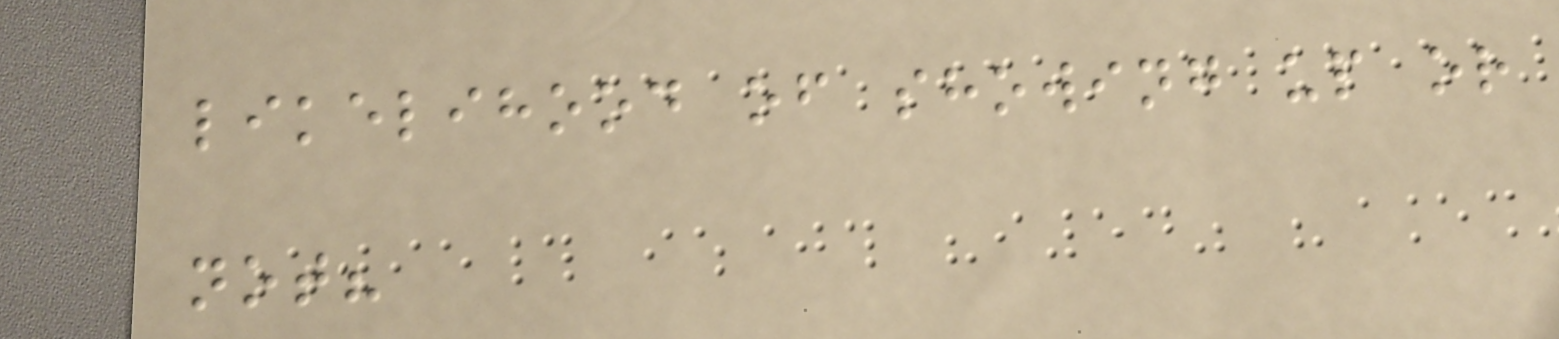likelihood of showing up or
not?
